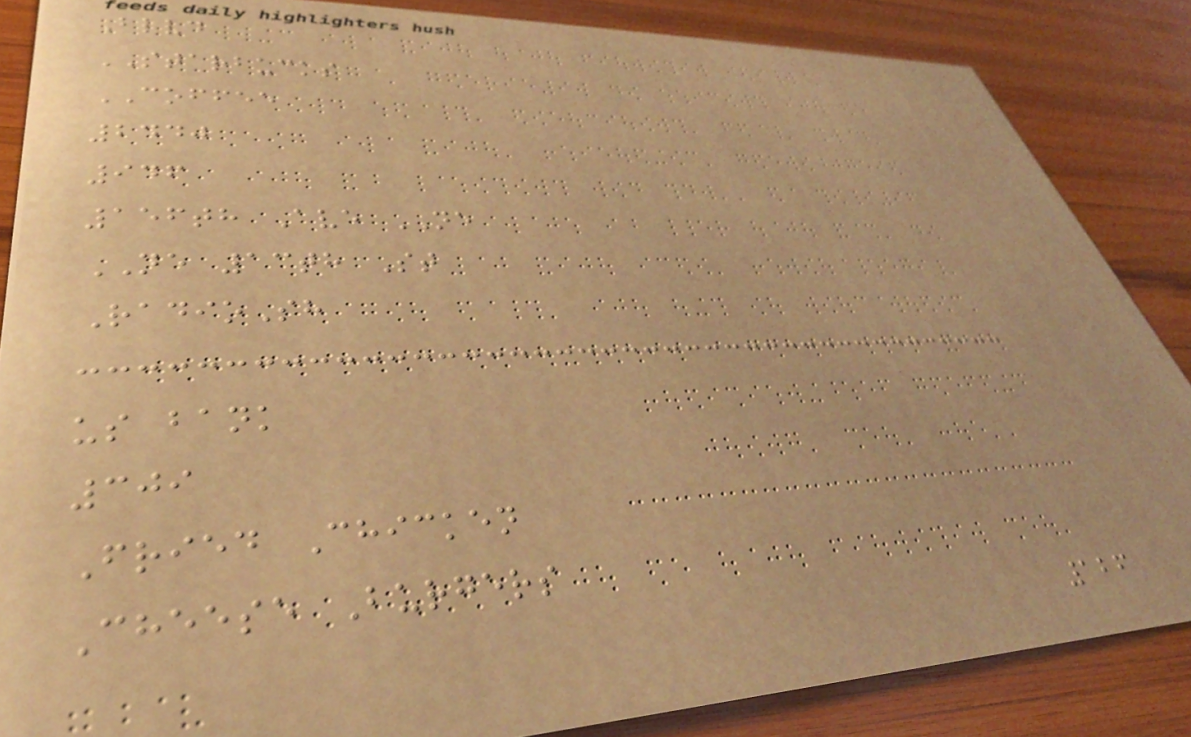Blvd
STARBUCKS
COFFEE
2440
946
156th Ave NE
NE 13th St
RadioSh
us bank
309
Fried Chicken
Cheese Burgers
126
